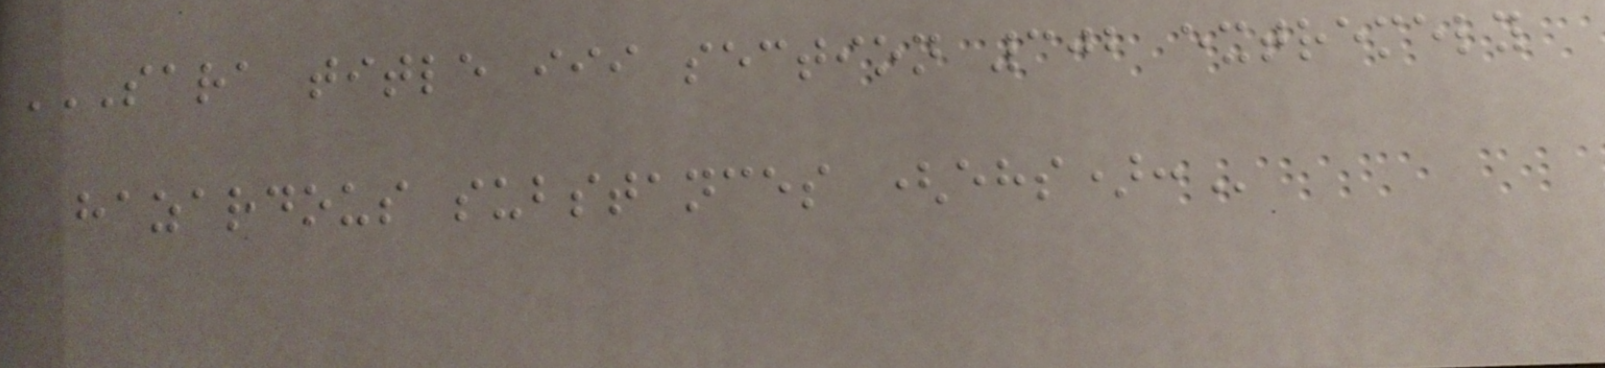SARA TITLE III SECTION 302 EXTREMELY
HAZARDOUS SUBSTANCES (EHS):
